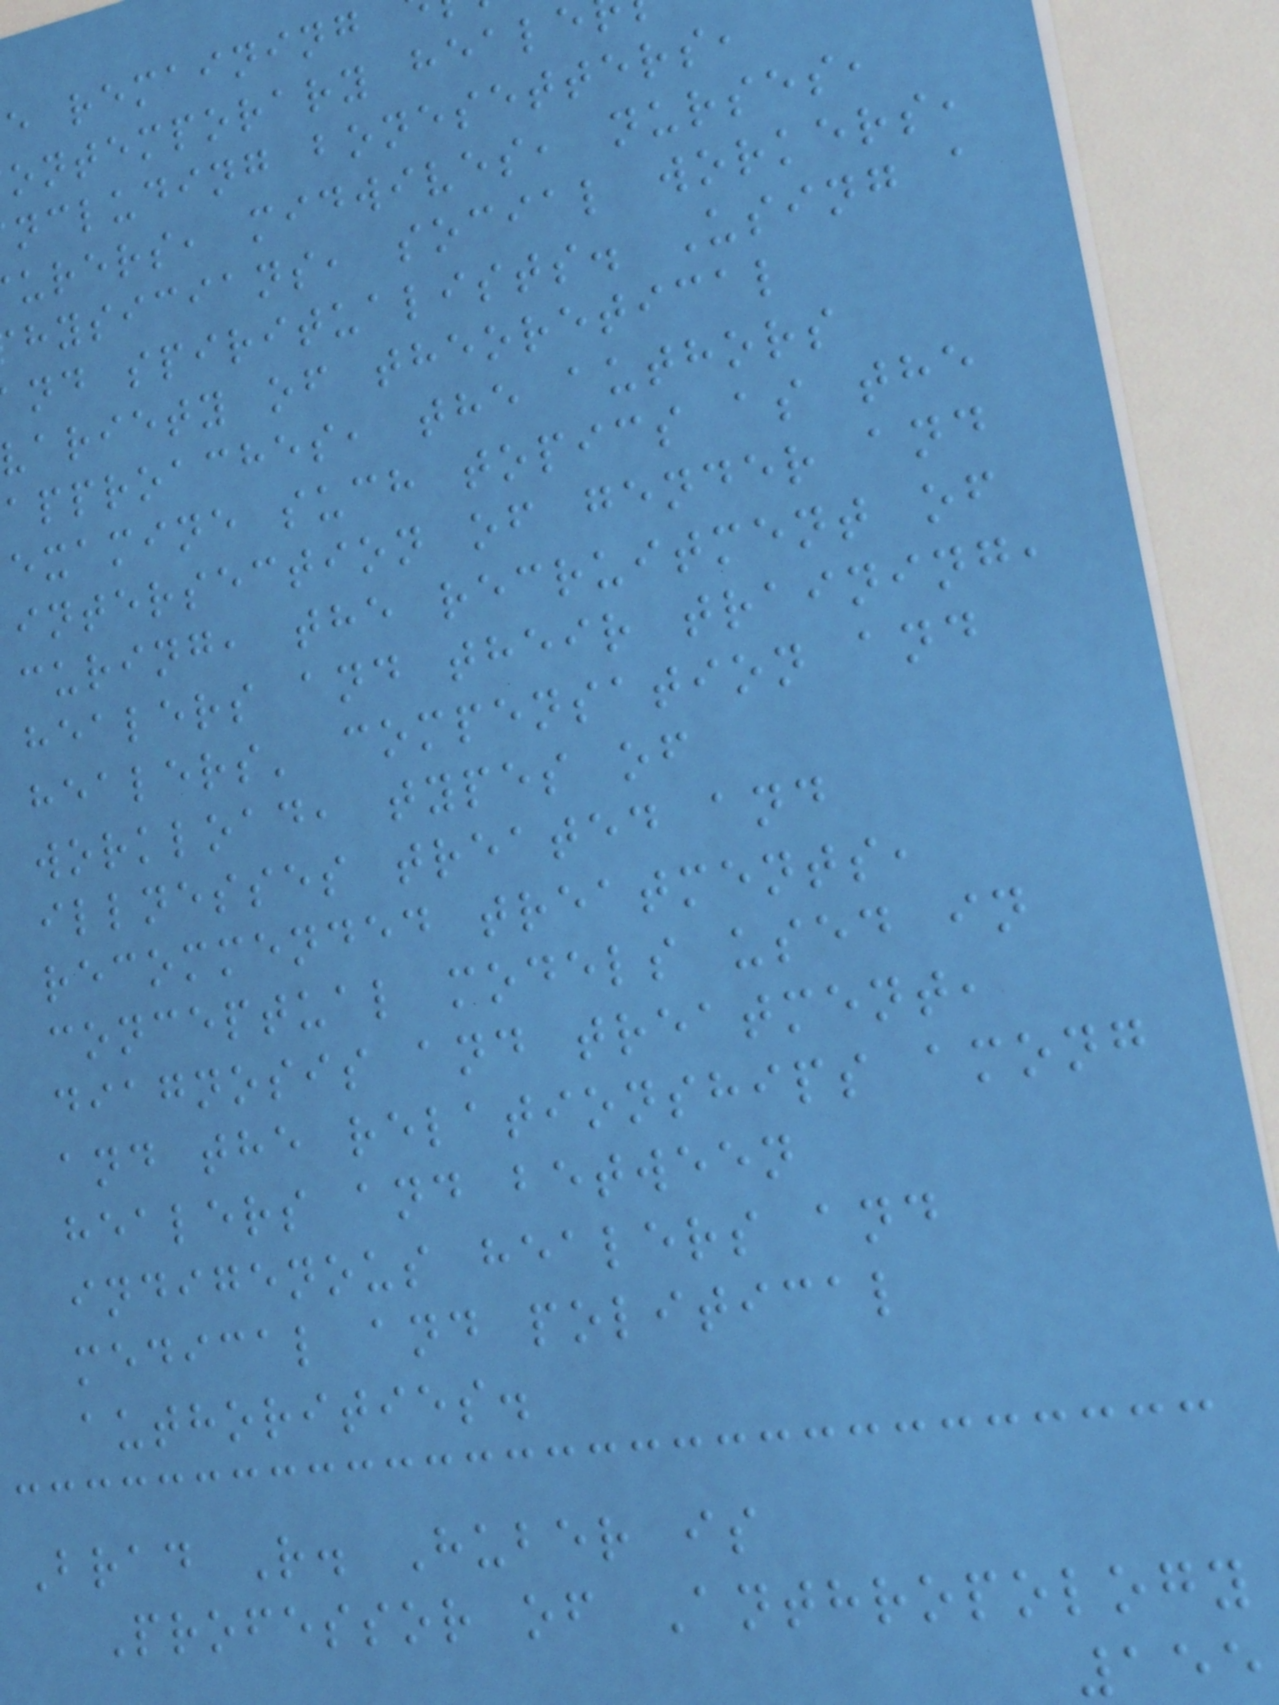e remaining
ontemporary heale
ncluding bonesetters,
urers, midwives, nurses,
hysicians, social workers,
nd spiritualists. Using a
variety of theoretical
approaches, the authors
examine such topics as the
intersection of gender and
curing, the recruitment of
healers and their training,
healers' compensation and
workload, types of
illnesses treated and
recommended treatments,
conceptual models used in
diagnosis and treatment,
and the relationships among
healers and between
indigenous healers and
medical and political
authorities.
Brad R. Huber is
Professor of Anthropology
155
